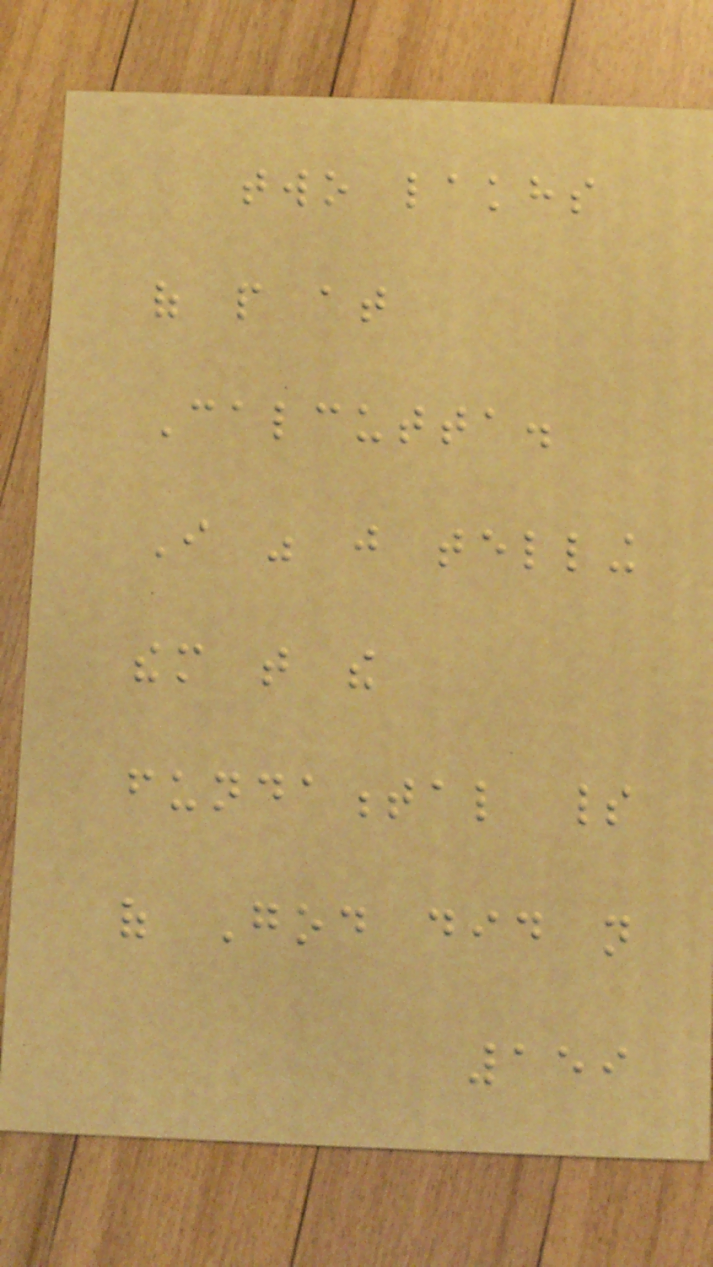two lakhs
of people at
Calcutta.
I was just telling
them that the
fundamental spirit
of God did not
159
